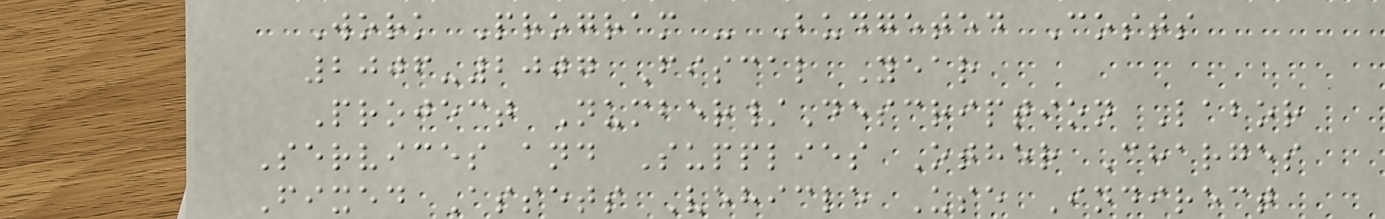Work Program - Budgeted Costs
2006-2007 Fiscal Year
Project Number/Description Labor
Services and Supplies Other Charges
Fixed Assets Vehicle Use Indirect
